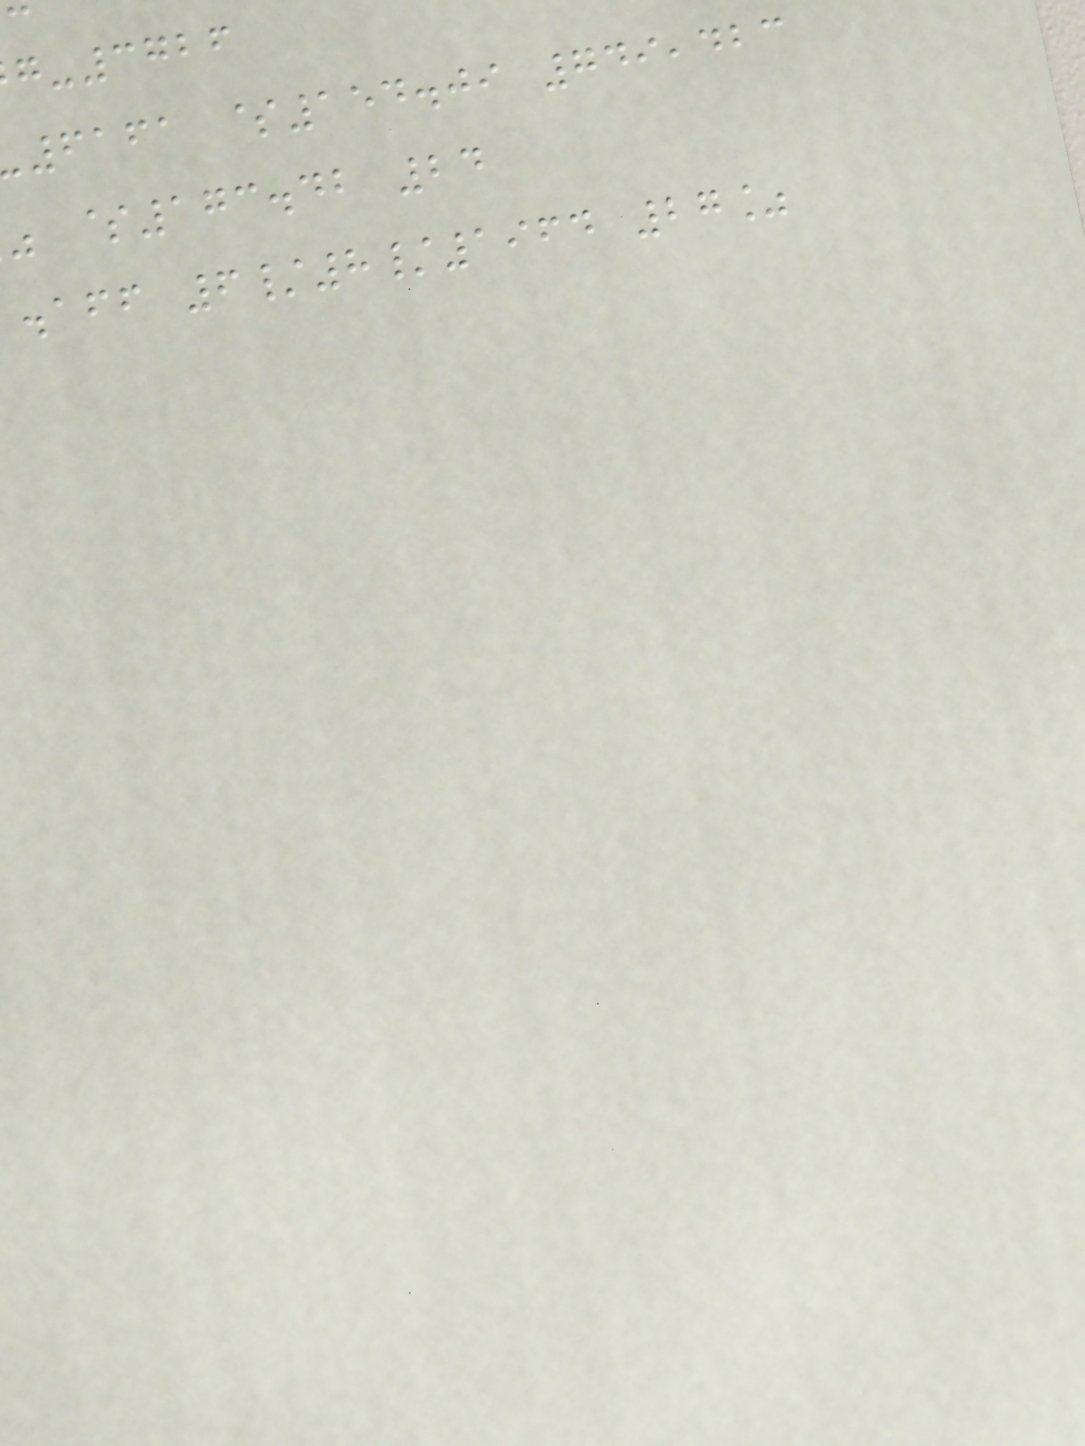-3726
6161 $154.09 749,423
$173.42 24
.aff 6/8/1964 27%
